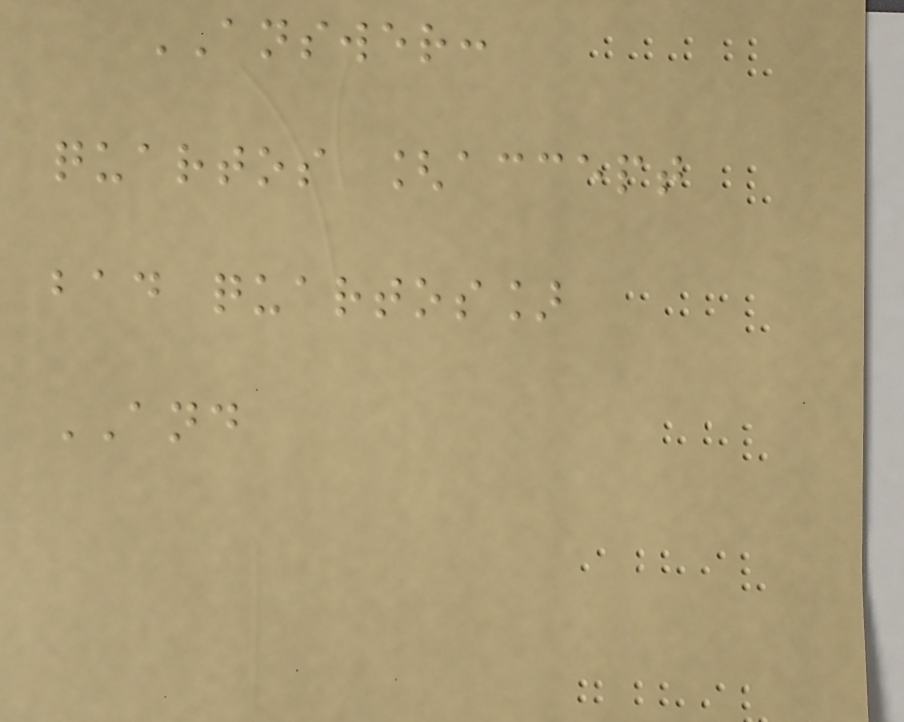ANSWER:
quartos [accept
bad quartos]
AND
